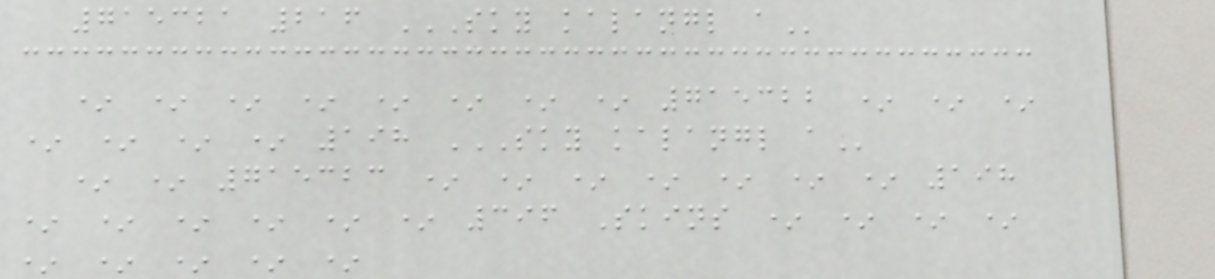715321 216 SKY KALANGL A
* * * * * * * * 715322 * * *
* * * * 198 SKY KALANGL A
* * 715323 * * * * * * * 198
* * * * * * 396 Skins * * * *
* * * * *
